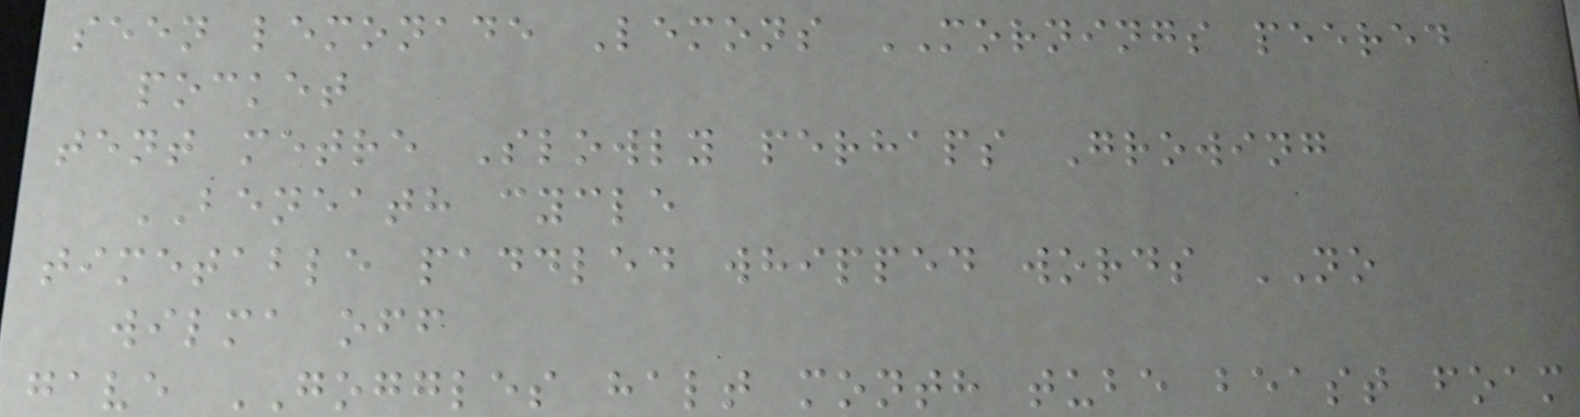seen lemonade Lemons MORNINGS peered
pocket
tent metre Slowly perhaps Growing
BENEATH cycle
timetable paddled whipped words NO
wilma off
gave GOGGLES halt month tube beast foam
